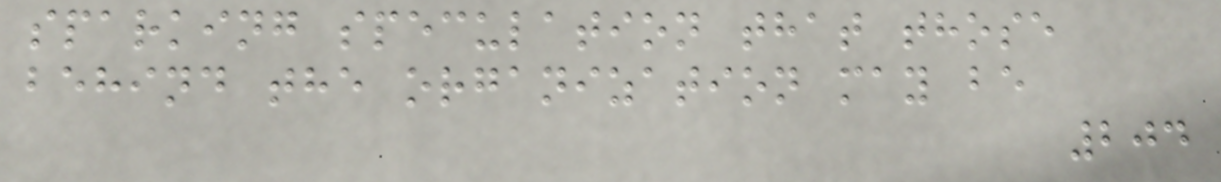sparking speculation that those
behind the organization may be
204
